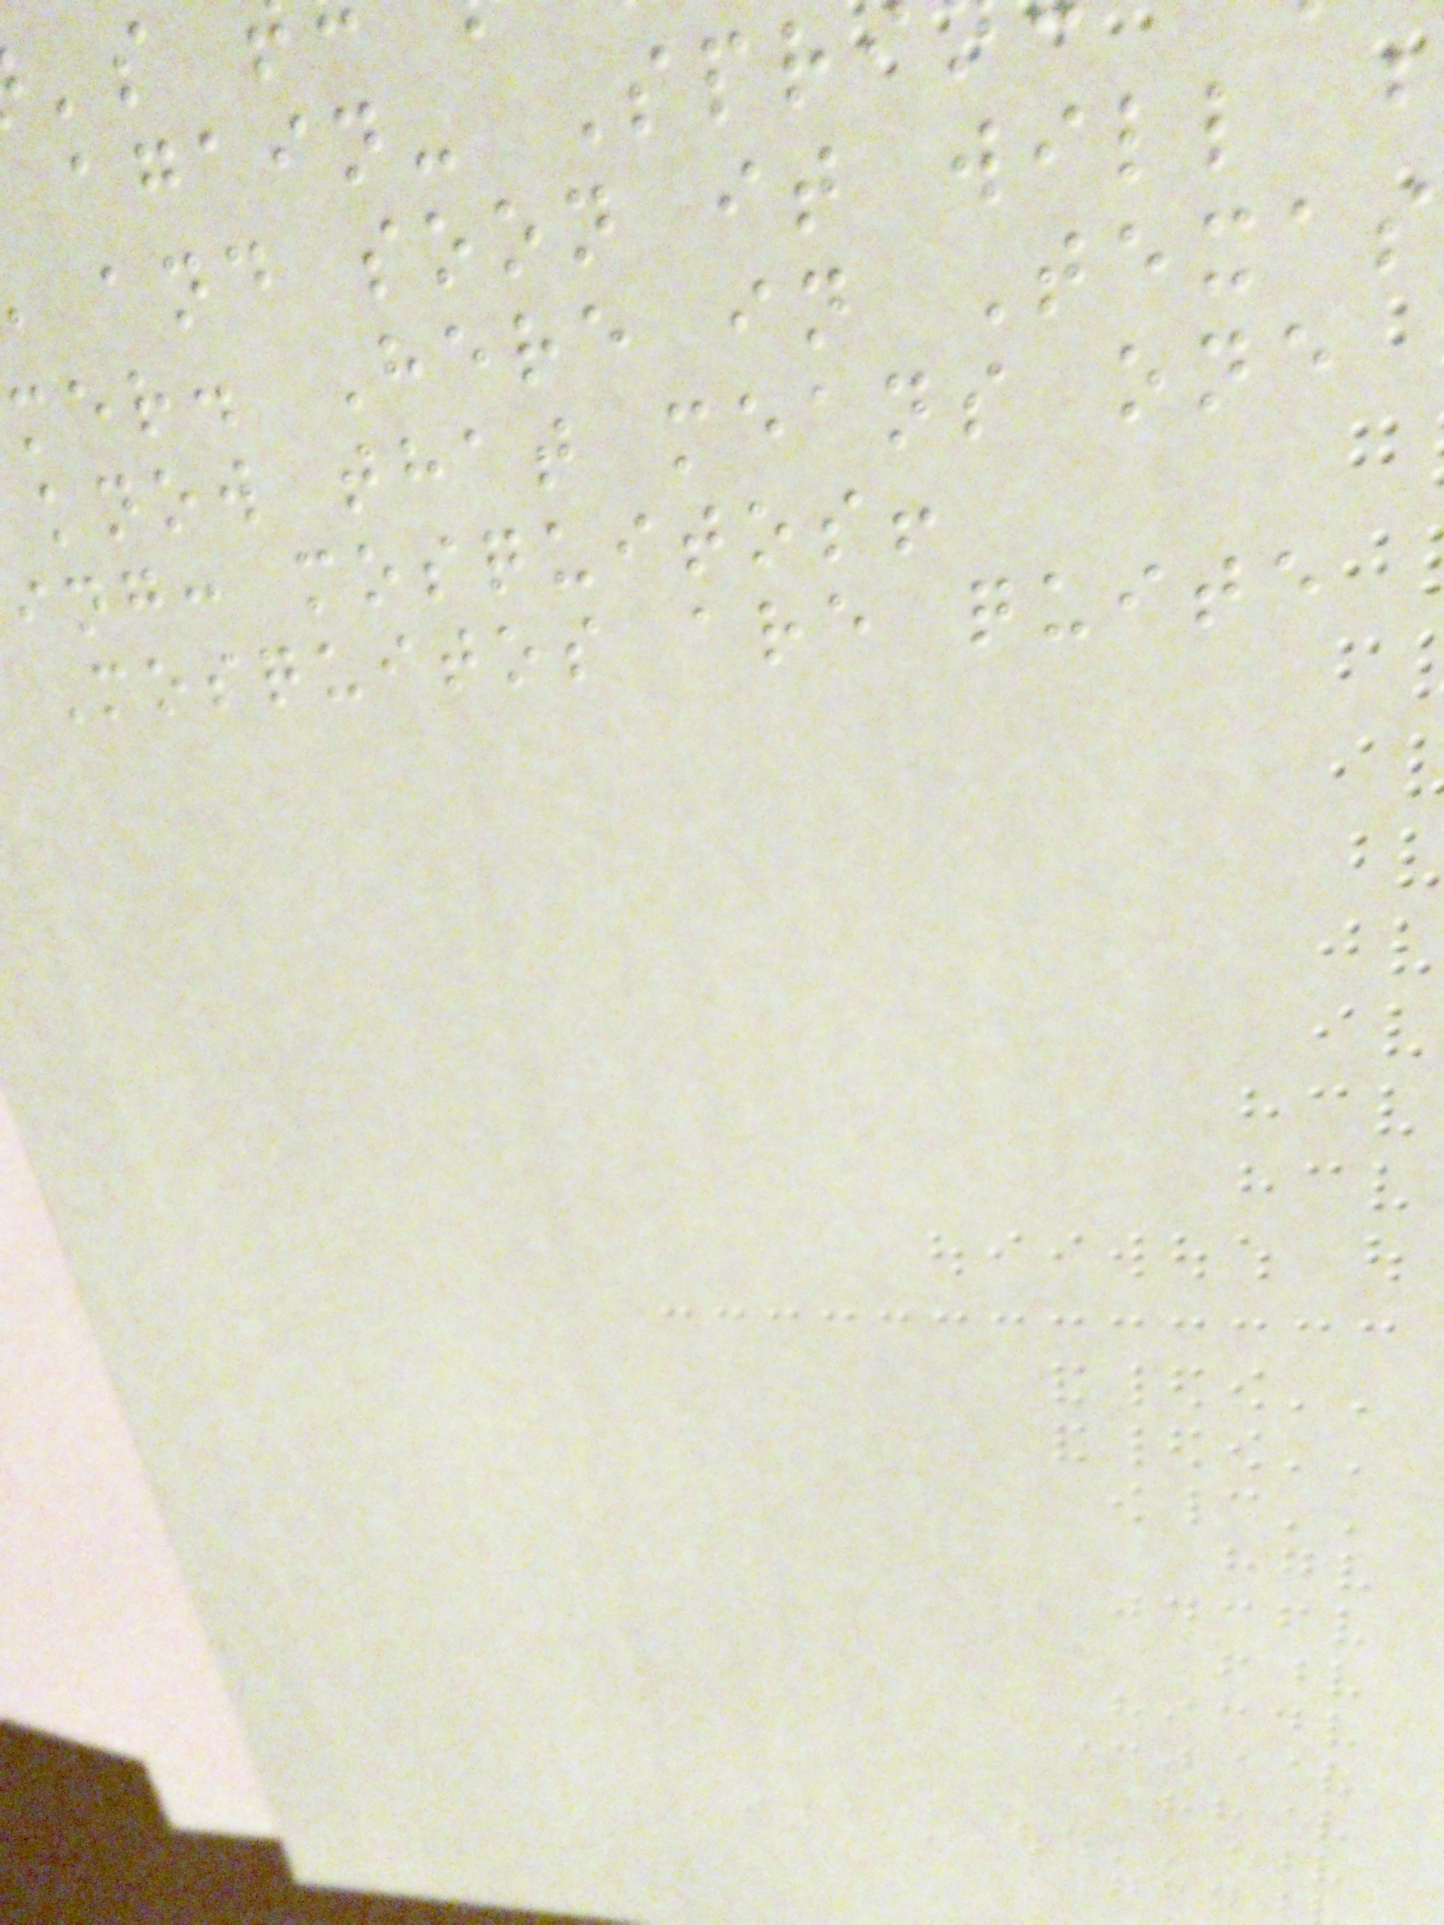again- Spri
and soon it will
mer. Here in Texas
know that means one
ing: mosquitos!
Mosquitos are quite
